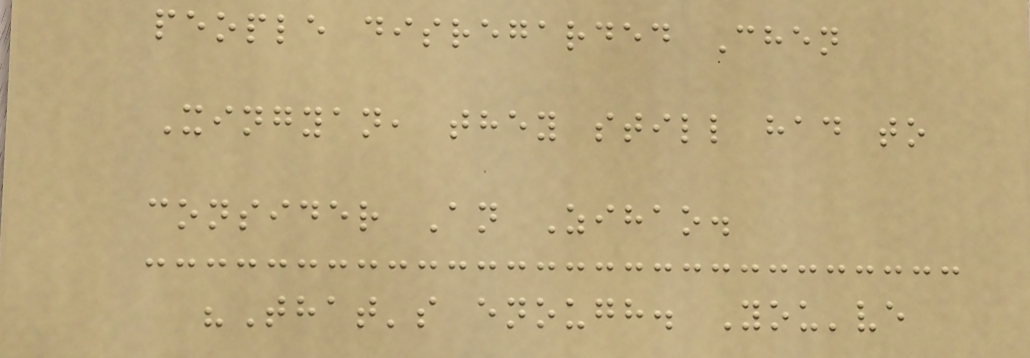people disregarded Chen
Xingyan, they still had to
consider An Zihao.
"That's enough. You've
